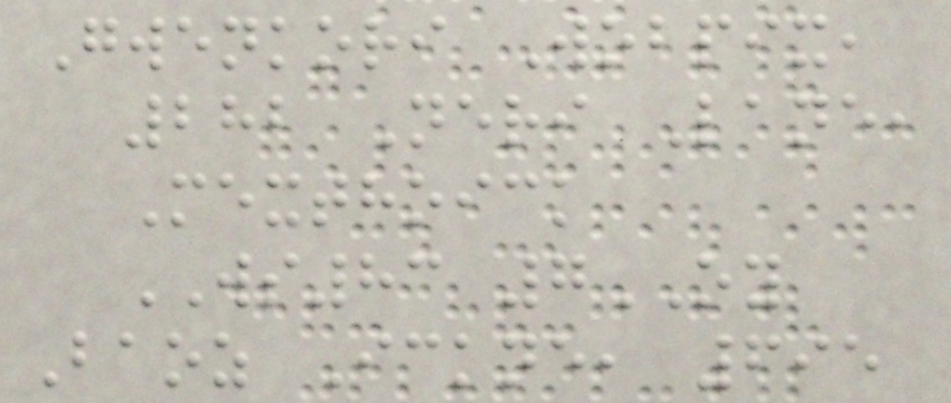Gwenkori Wobpix,
282 Neri Lane,
Mexthoick
WS83 7OY
Baoz Ickne, 695
